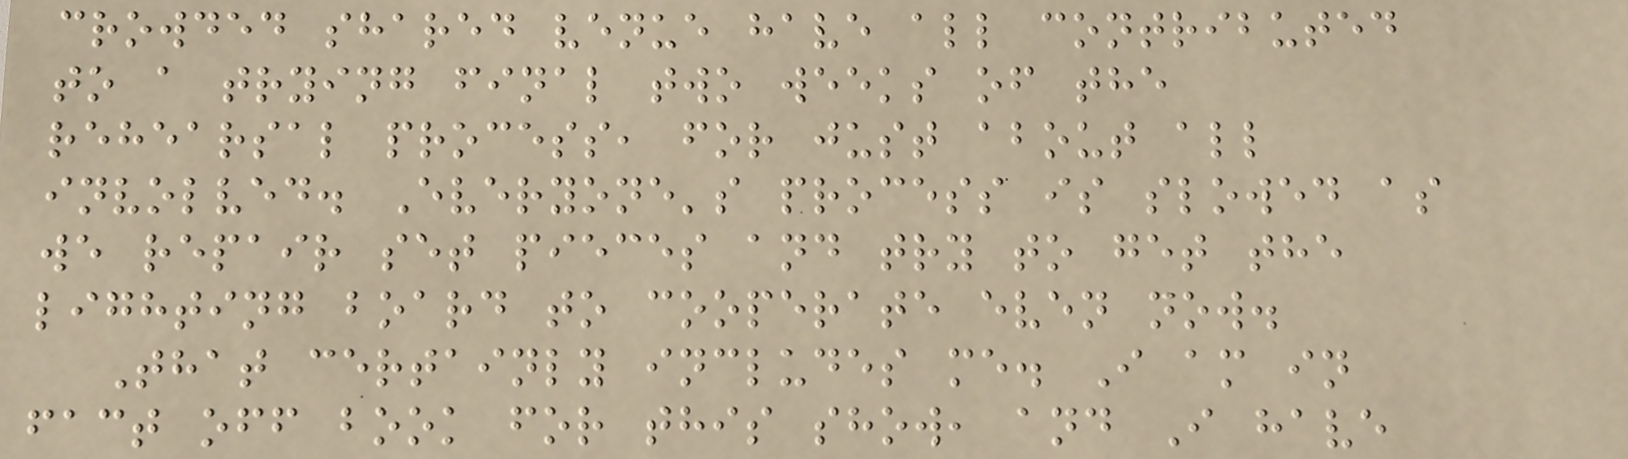crowded shared venue have all contributed
to a trying final two weeks of the
rehearsal process, for just about all
involved. Everyone's process is slowed as
we repair set pieces and try to get the
lighting board to cooperate even now.
That certainly includes me. I am in
fact off book for this show, and I have
